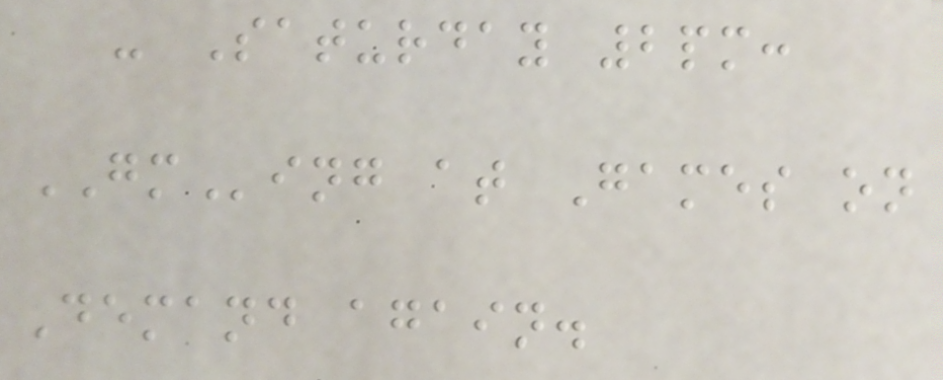- Saturday 2pm:
GMing at Games on
Demand again.
